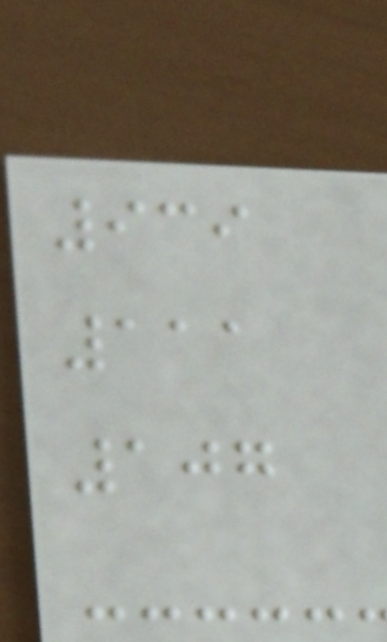939
111
107
